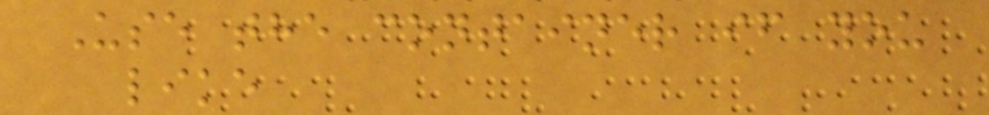Use the container if you
like
